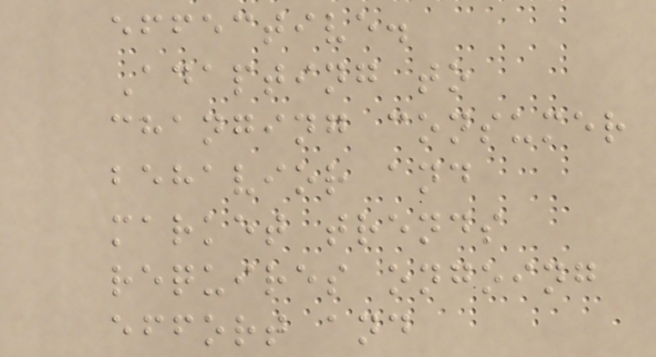effective.
Adapting to
changing consumer
behavior and
market trends
requires ongoing
effort and
